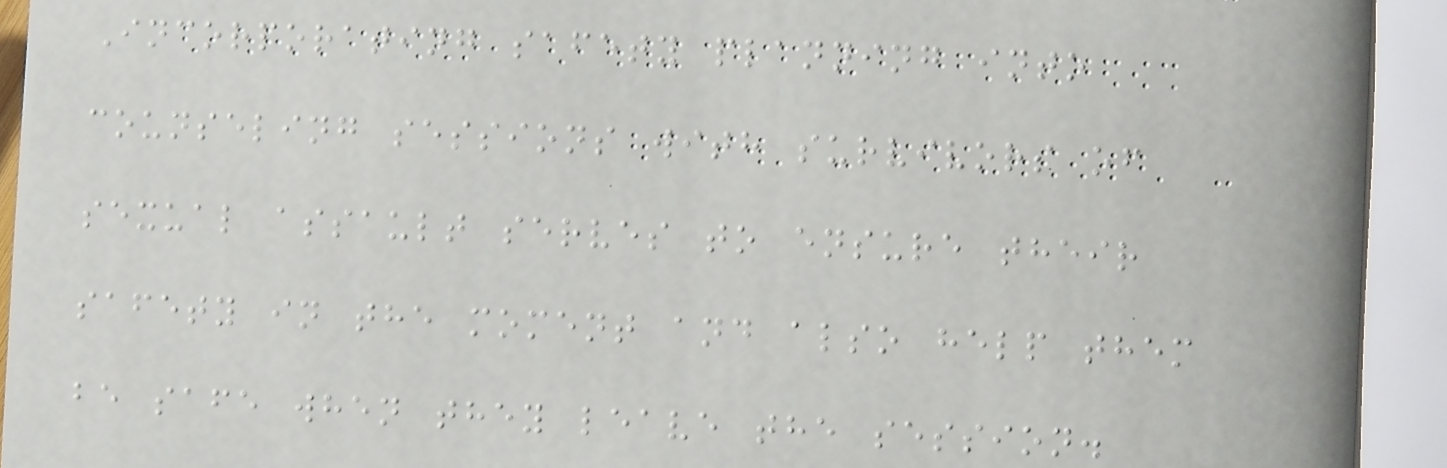Incorporating safety planning into
counseling sessions with survivors of
sexual assault serves to ensure their
safety in the moment and also help them
be safe when they leave the session.
